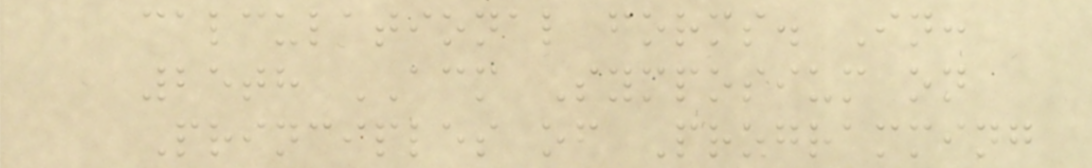calculational forms. In:
25th ACM Symposium on
Principles of Programming
